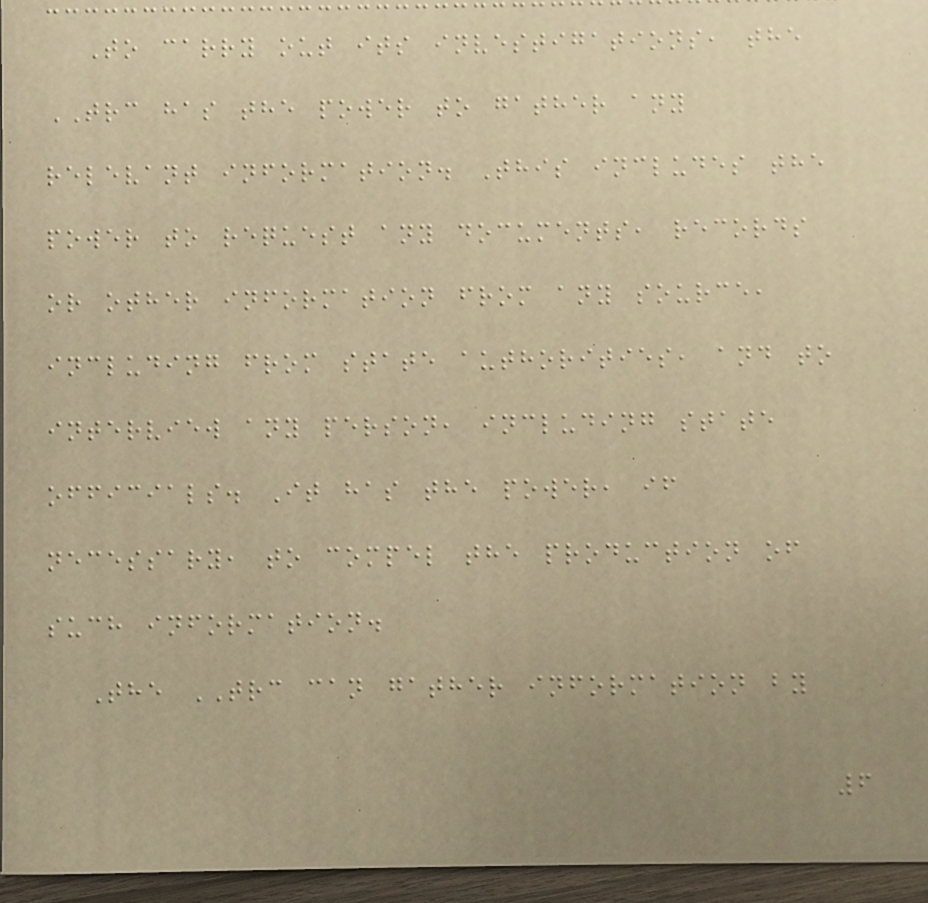To carry out its investigations, the
TRC has the power to gather any
relevant information. This includes the
power to request any documents, records
or other information from any source,
including from state authorities, and to
interview any person, including state
officials. It has the power, if
necessary, to compel the production of
such information.
The TRC can gather information by
6
